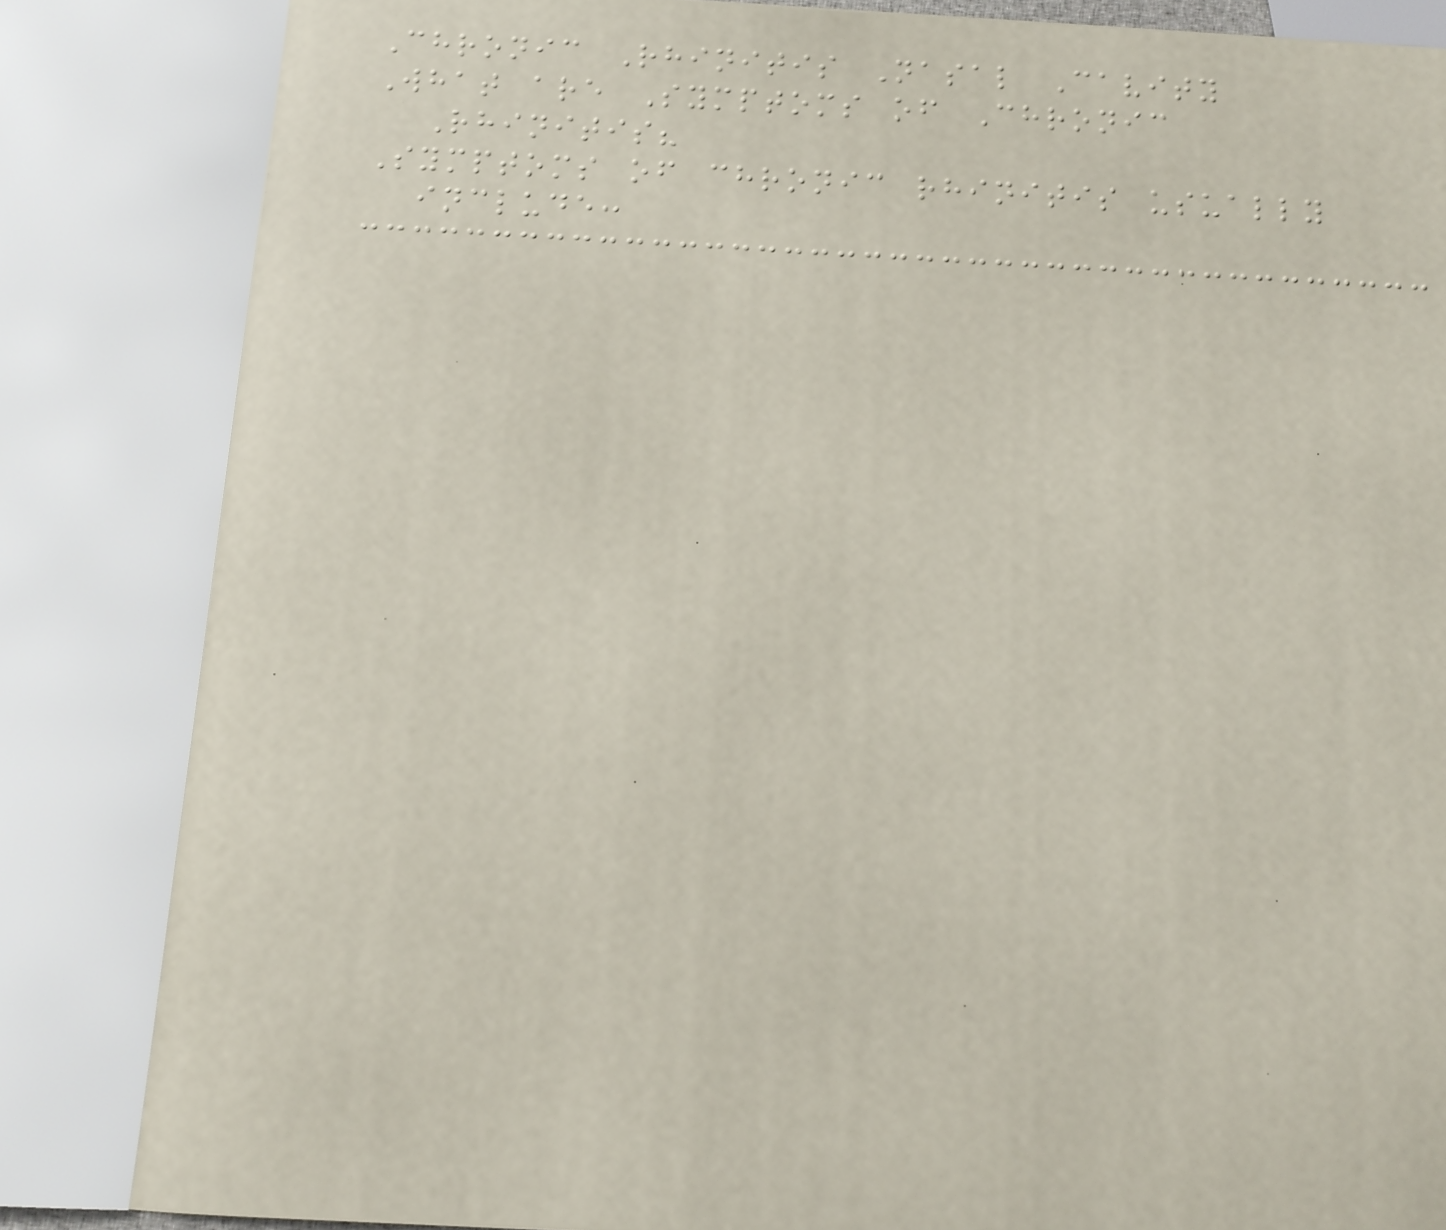Chronic Rhinitis Nasal Cavity
What are Symptoms of Chronic
Rhinitis?
Symptoms of chronic rhinitis usually
include:
